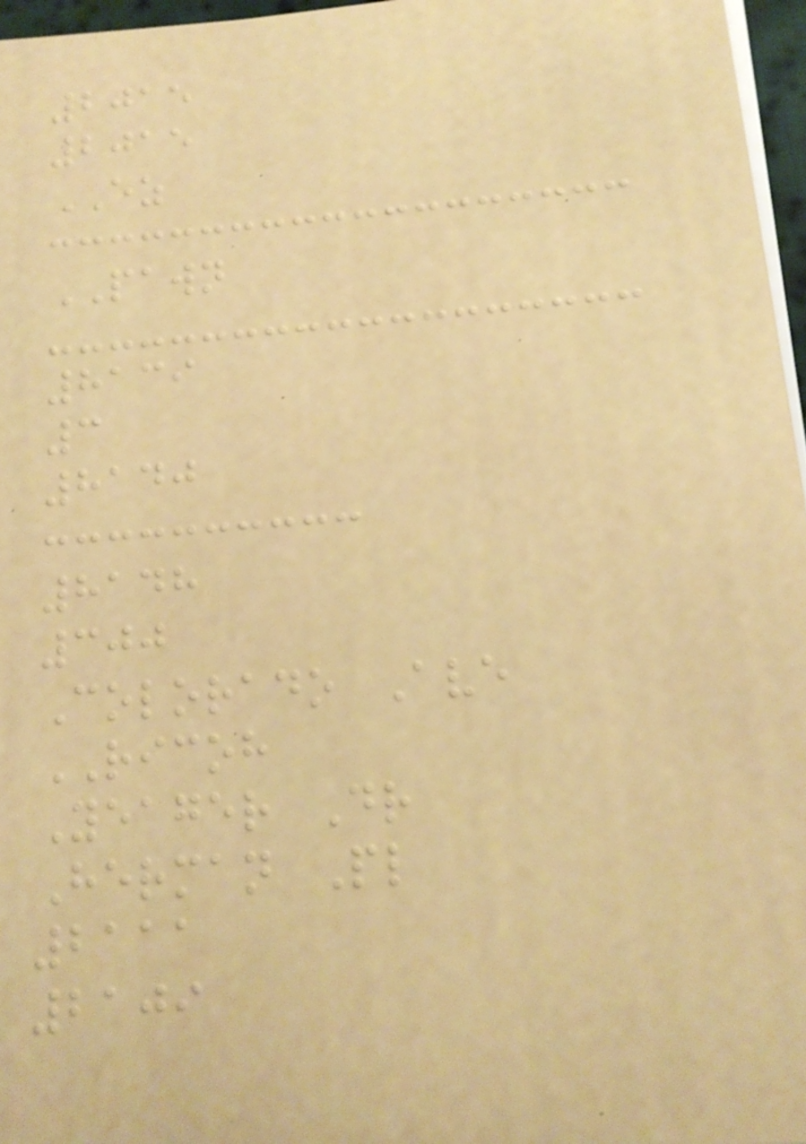2015
2015
EZ
PAWN
8139
3
8140
8148
300
Colorado Ave
RICOH
Yeager Dr
Herman Pl
2111
2109
